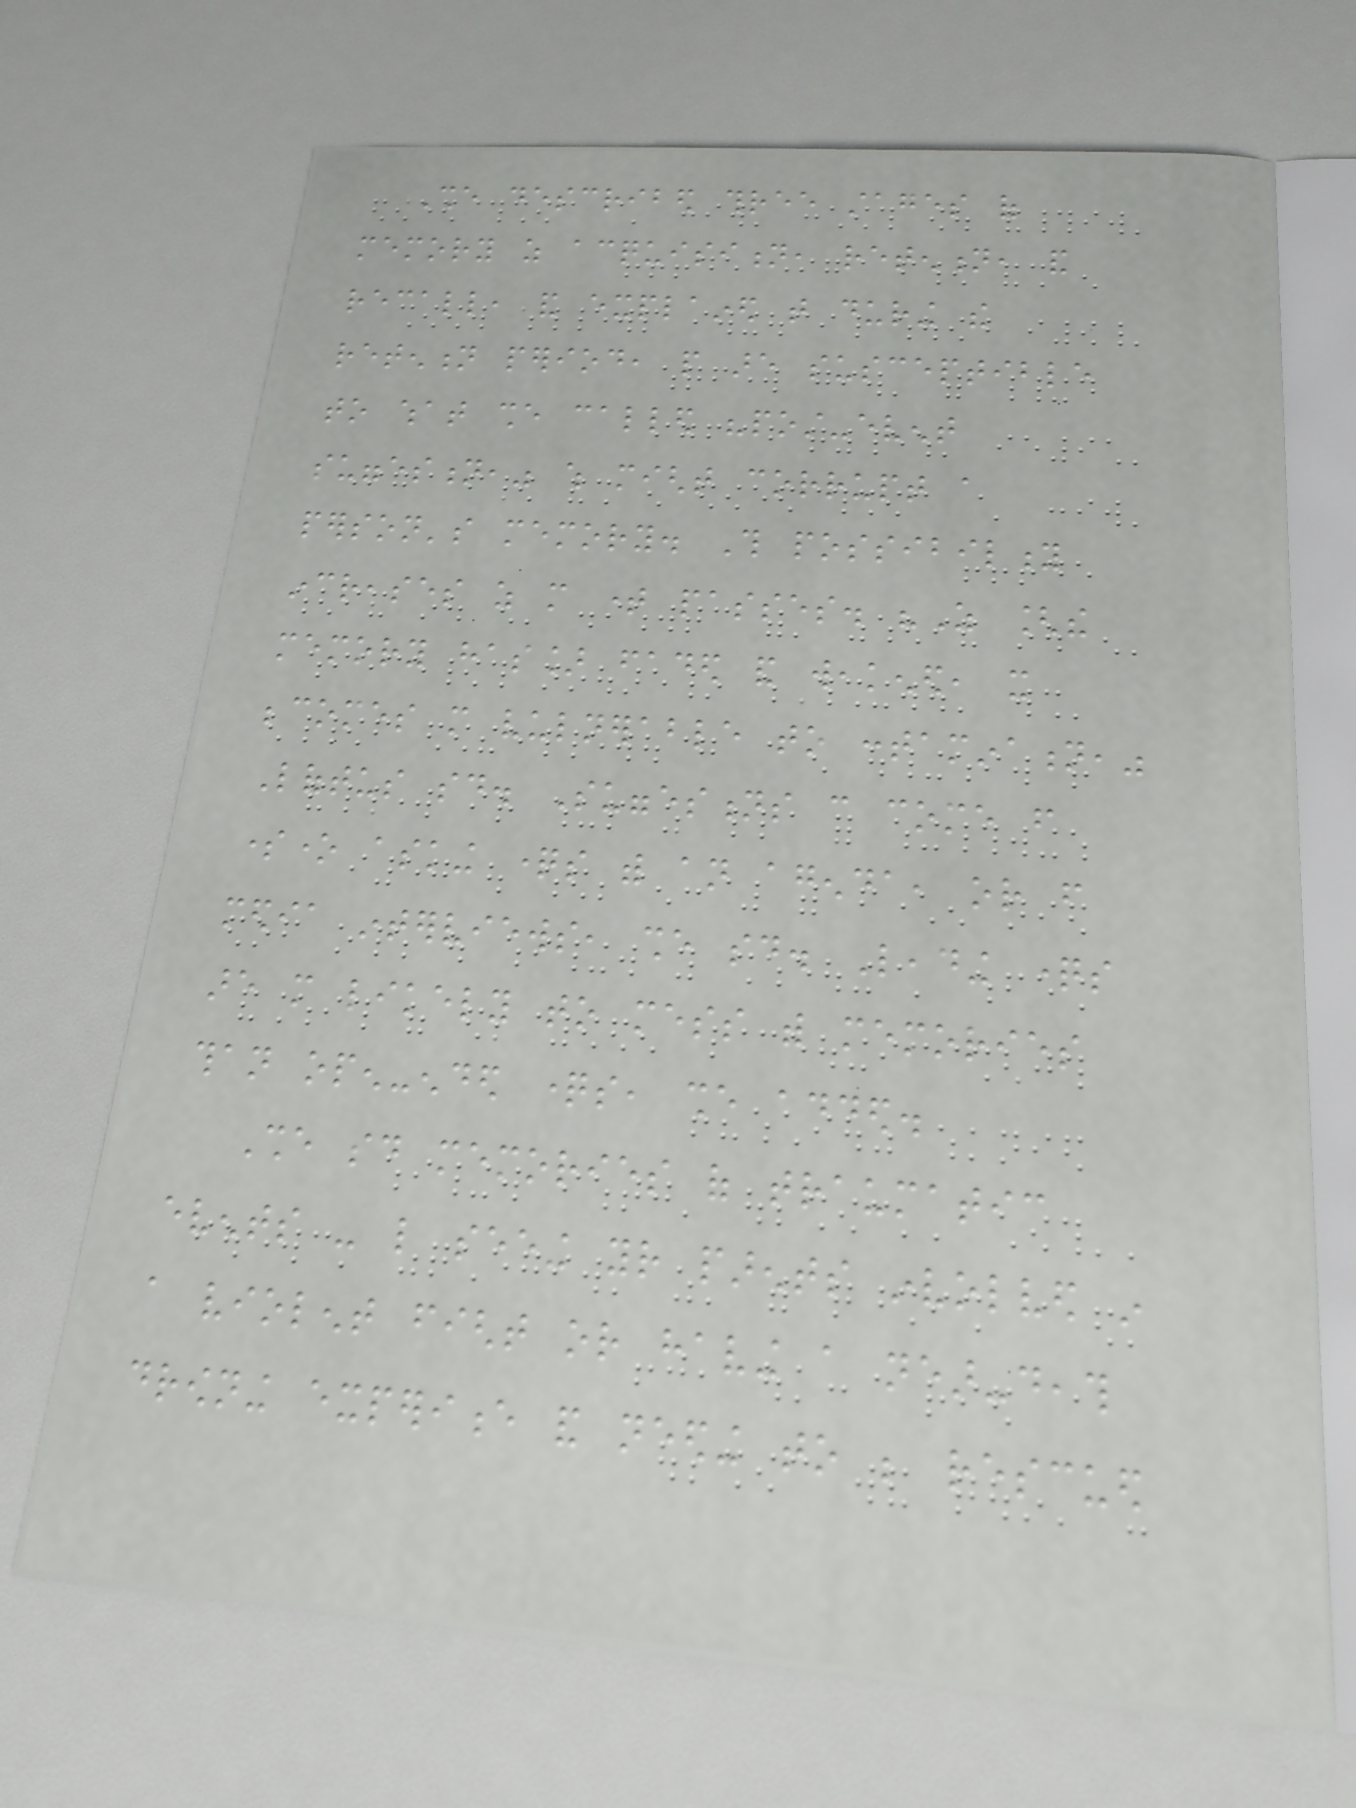She described three stages of
memory as acquisition, retention, and
recall, and explained that during the
retention period, people are susceptible
to what she called "post-event
suggestion," which might corrupt a
person's memory. This possibility
increases as more time passes. "As [the
memory has] faded and weakened, it
becomes more vulnerable to contamination,"
Loftus said. Suggestions can come from
someone asking questions with an agenda, or from
media interviews, she said. Leading questions
are more likely to mess with memories
than open-ended questions, she added.
She said memories of traumatic
events - like seeing your parents involved in
a violent fight or having a near-death
drowning experience and needing to be rescued
